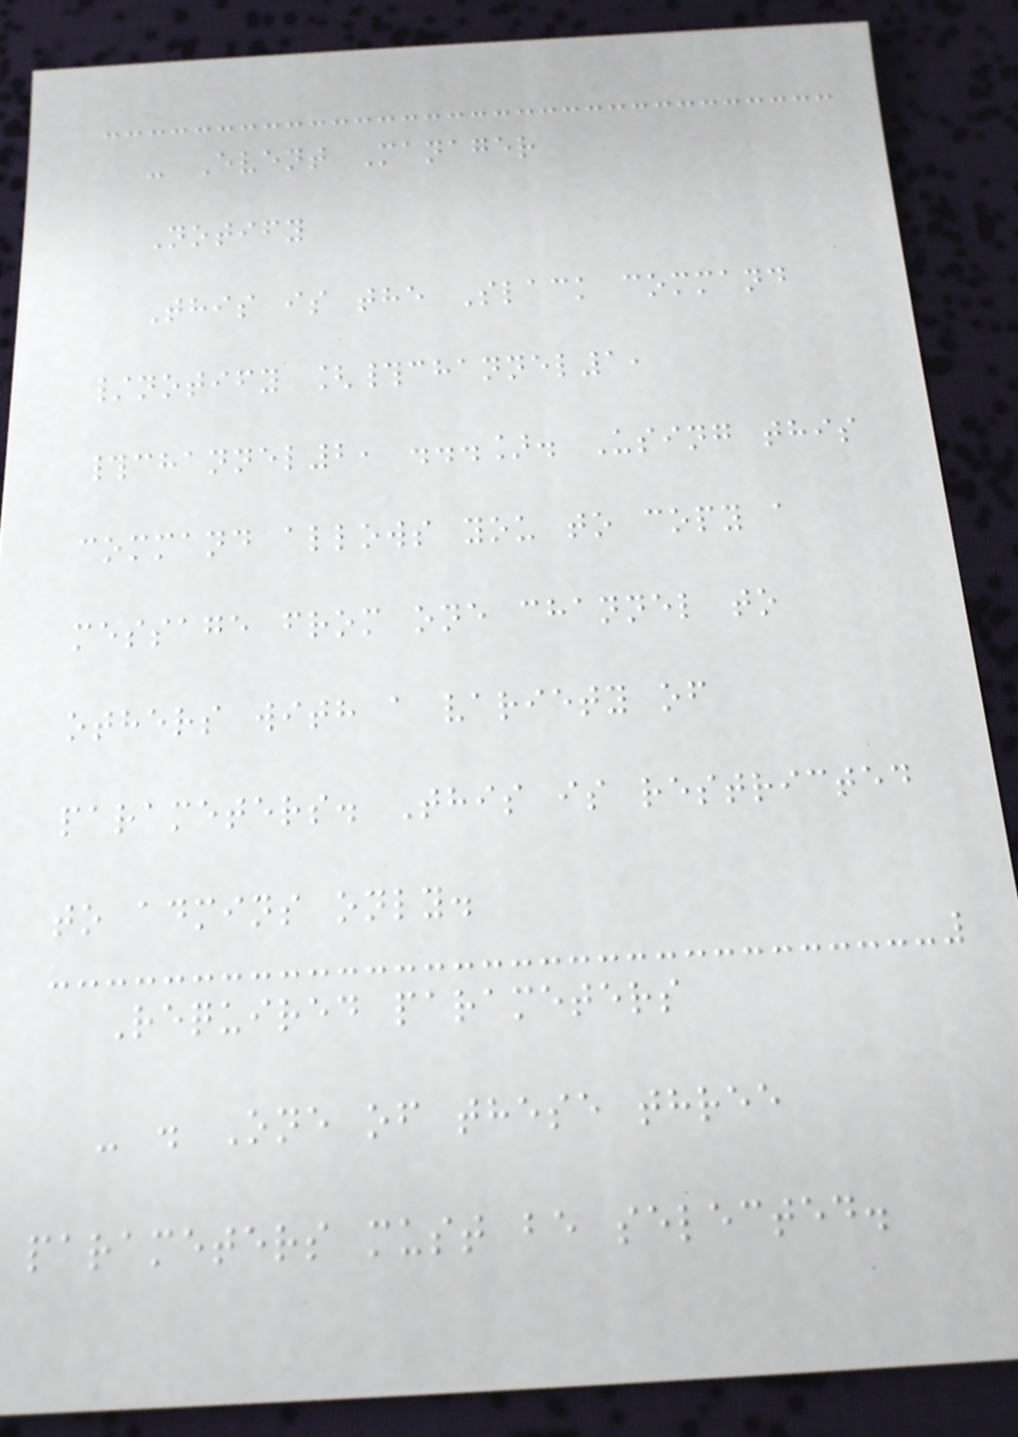- Event Manager
Notify
This is the Slack command
/notify [#channel1,
#channel2, ...]. Using this
command allows you to copy a
message from one channel to
others with a variety of
parameters. This is restricted
to admins only.
Required parameters
- . One of these three
parameters must be selected.
